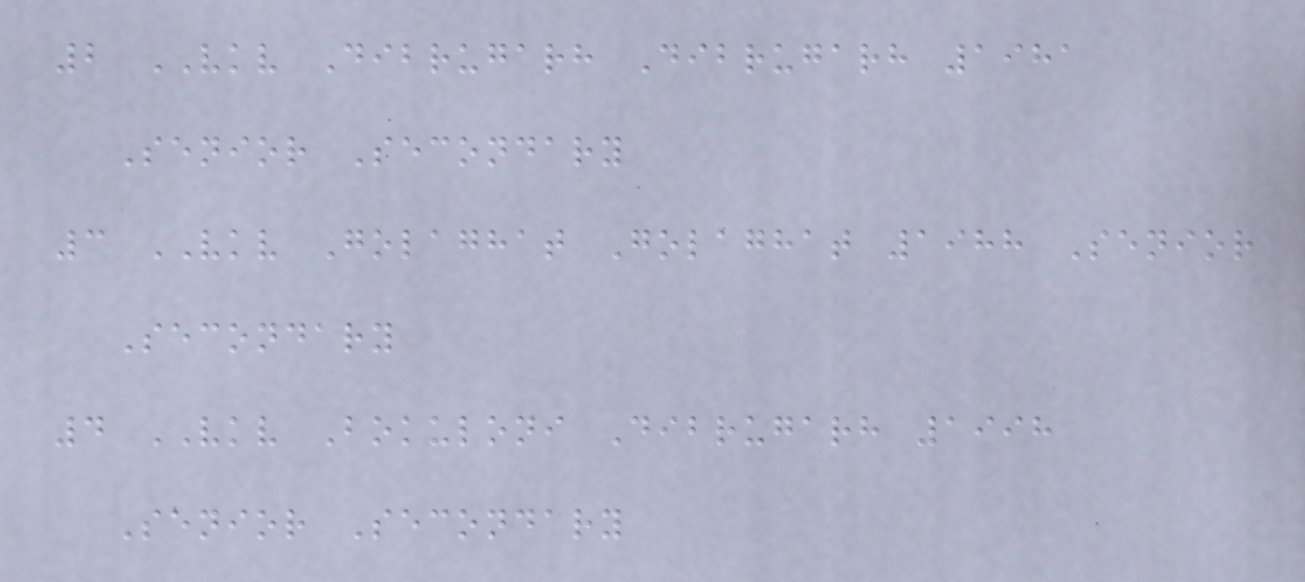2 VKV Dibrugarh Dibrugarh 1981
Senior Secondary
3 VKV Golaghat Golaghat 1988 Senior
Secondary
4 VKV Bokuloni Dibrugarh 1998
Senior Secondary
